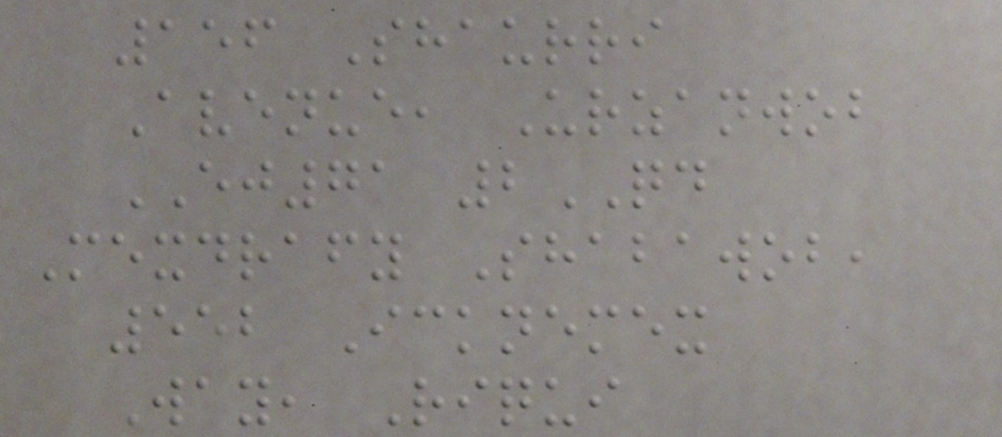156 Shaurri
Avenue, Urzanwob
EJ71 2QD
Mexdrafy Shabawob,
552 Icknemex
Way, Riqui
